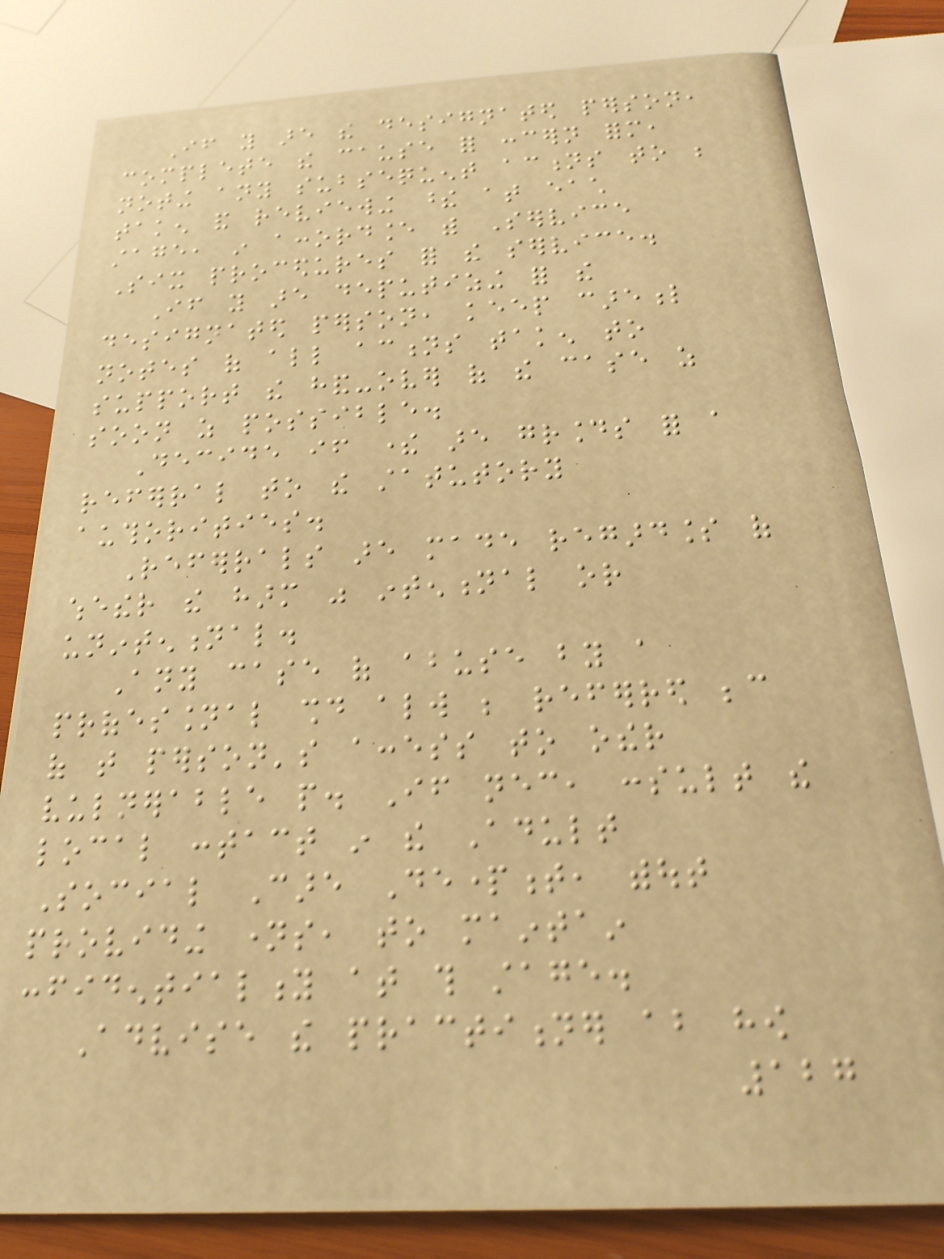If you are the designated person,
complete the cause for concern form,
noting any subsequent actions to be
taken and reviewing these at each
stage, in accordance with Service
Six procedures for the service.
If you are deputizing for the
designated person, keep careful
notes of all actions taken to
support the hand-over of the case as
soon as possible.
Decide if there are grounds for a
referral to the statutory
authorities.
Referrals are made regardless of
whether the harm was intentional or
unintentional.
Any case of abuse by a
professional should always be referred because
of that person's access to other
vulnerable people. If necessary, consult the
local contact in the Adult
Social Care Department, without
providing names, to maintain
confidentiality at this stage.
Advise the practitioner about how
127
